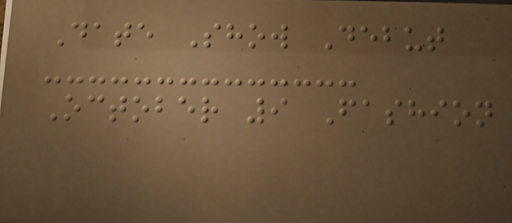Date Show Debut
October 9 Fashion
